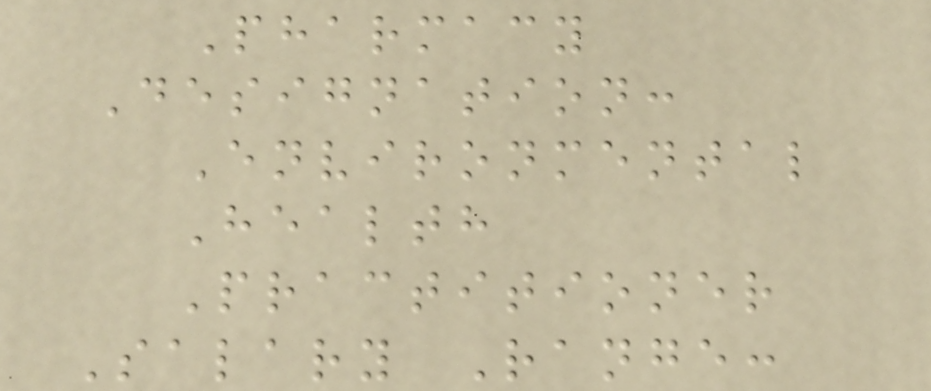Pharmacy
Designation:
Environmental
Health
Practitioner
Salary Range:
